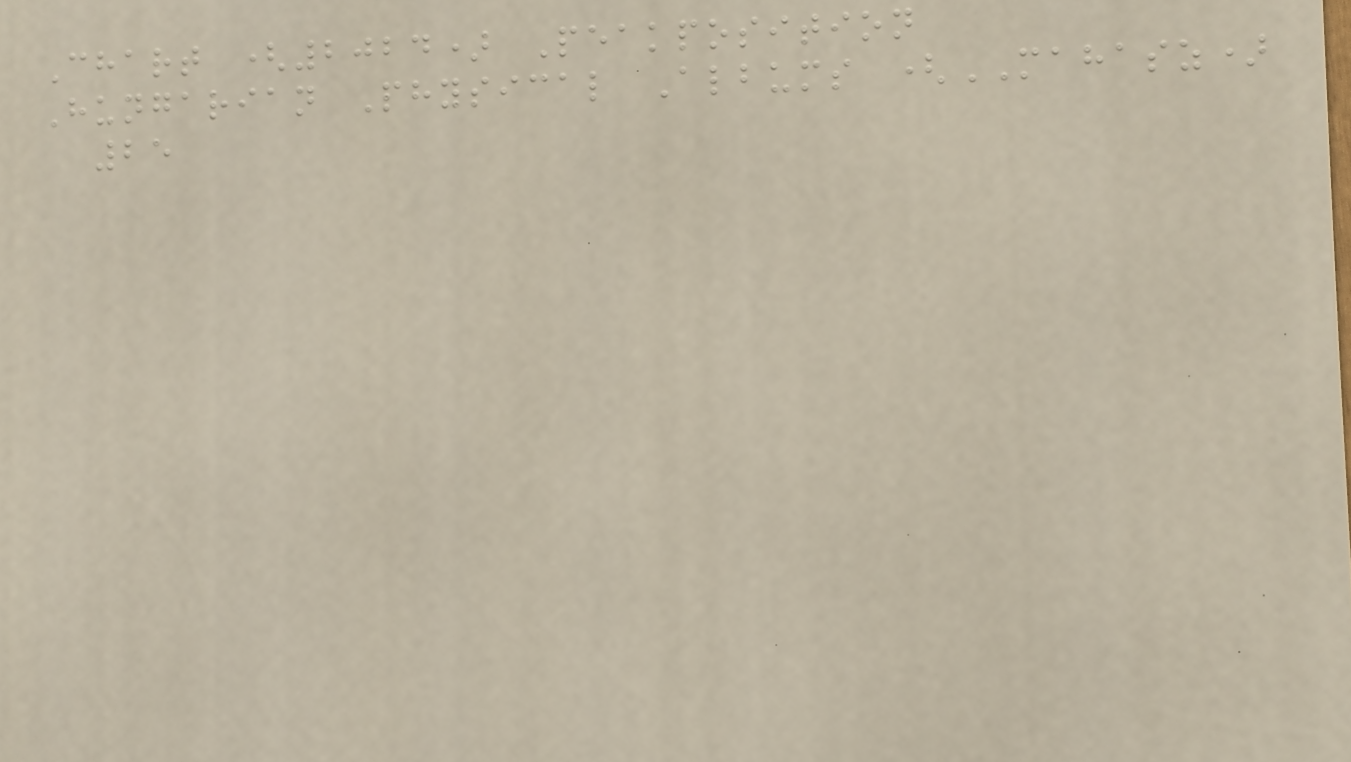Chart (2024) Peakposition
Hungarian Physical Albums (MAHASZ)
25
